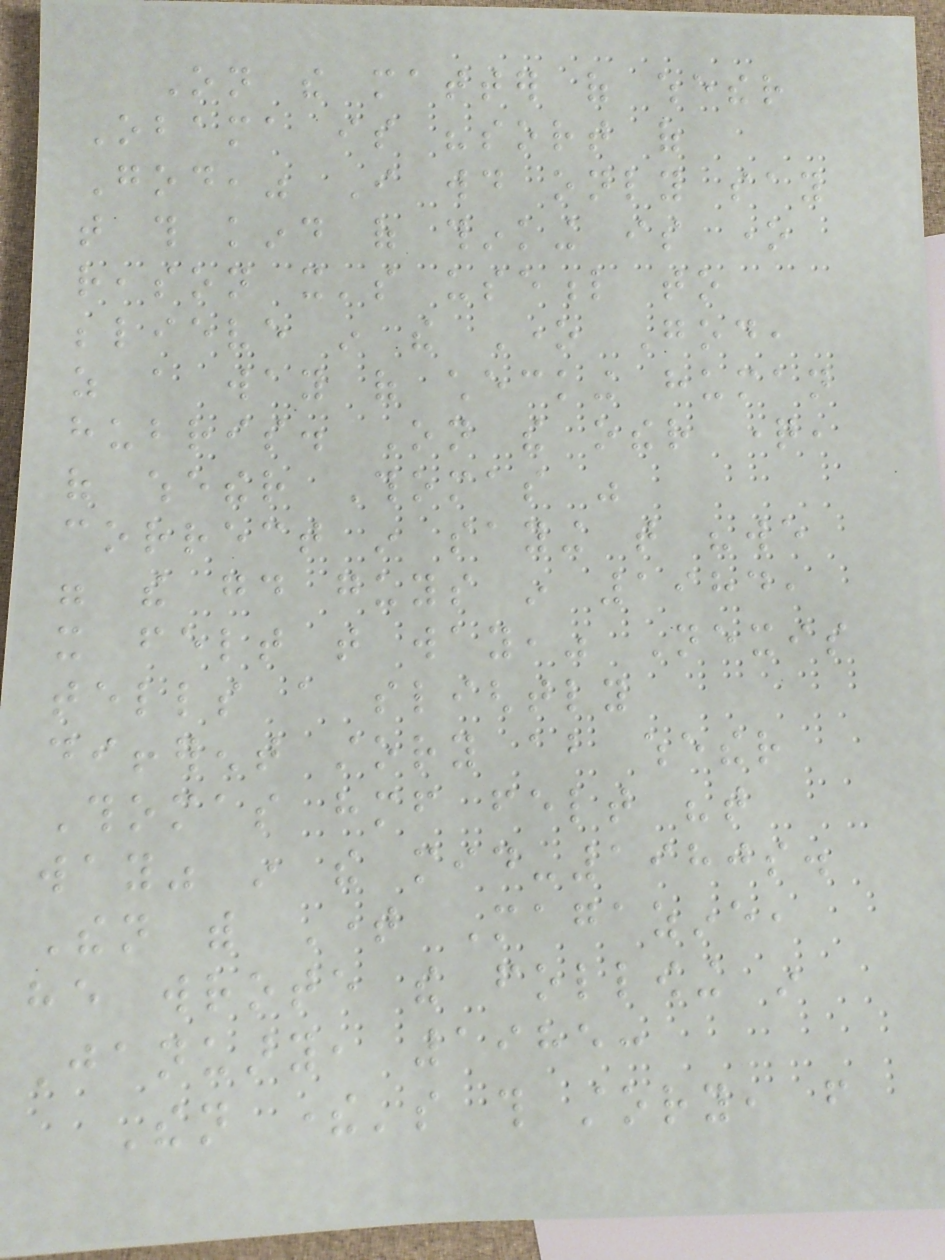On the matter of whether
Obama is "sort of
God," I would only say
that this kind of thinking is one
reason it's useful to
believe in the One God,
as a way of checking human
hubris. On the other question,
of whether Thomas was
correct in saying that "we
were the good guys in 1984,
it felt that way," Nexis
tells a slightly
different story about whether
Thomas himself felt "that
way" in the mid-1980s.
Then with Time Magazine,
he wrote the following in
January, 1985:
Then there's this story, from
